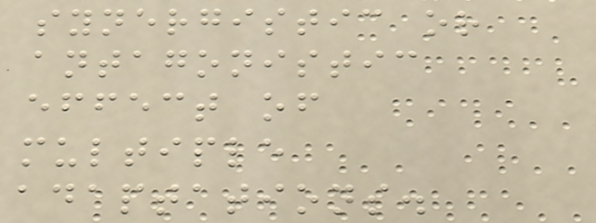synergistic or
antagonistic
effect of
multiple
adaptations.
